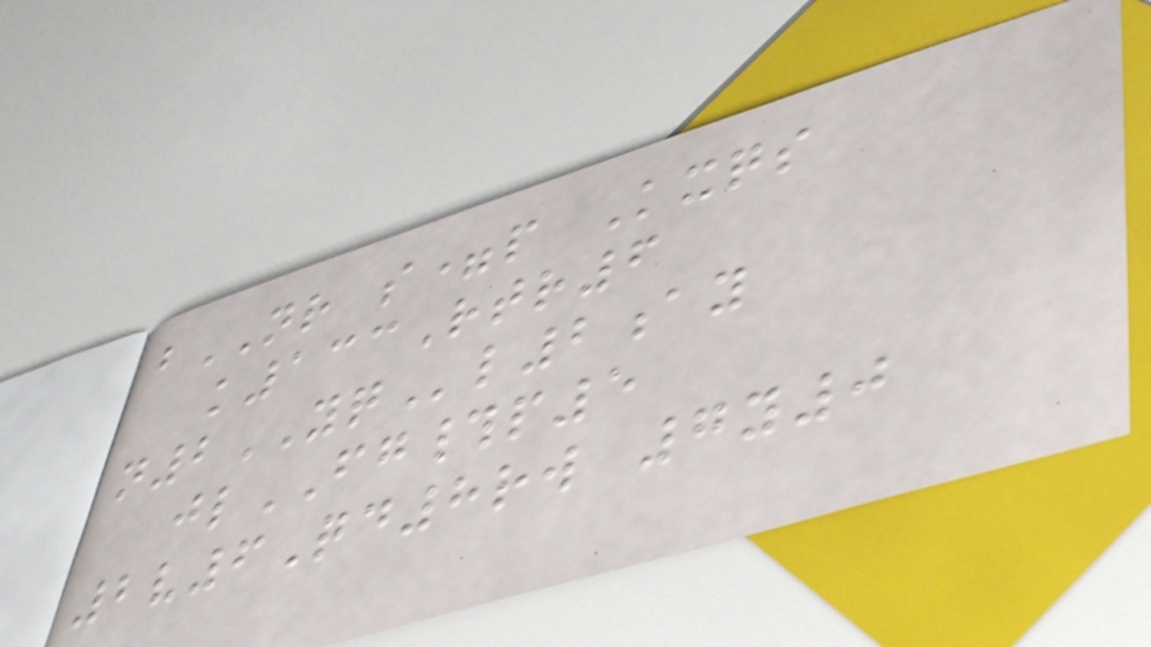bNR s=p Kxqs
k133Rtr6
n2YQl2ay
jlFG#p5
2v6Qd8rw 7y0
